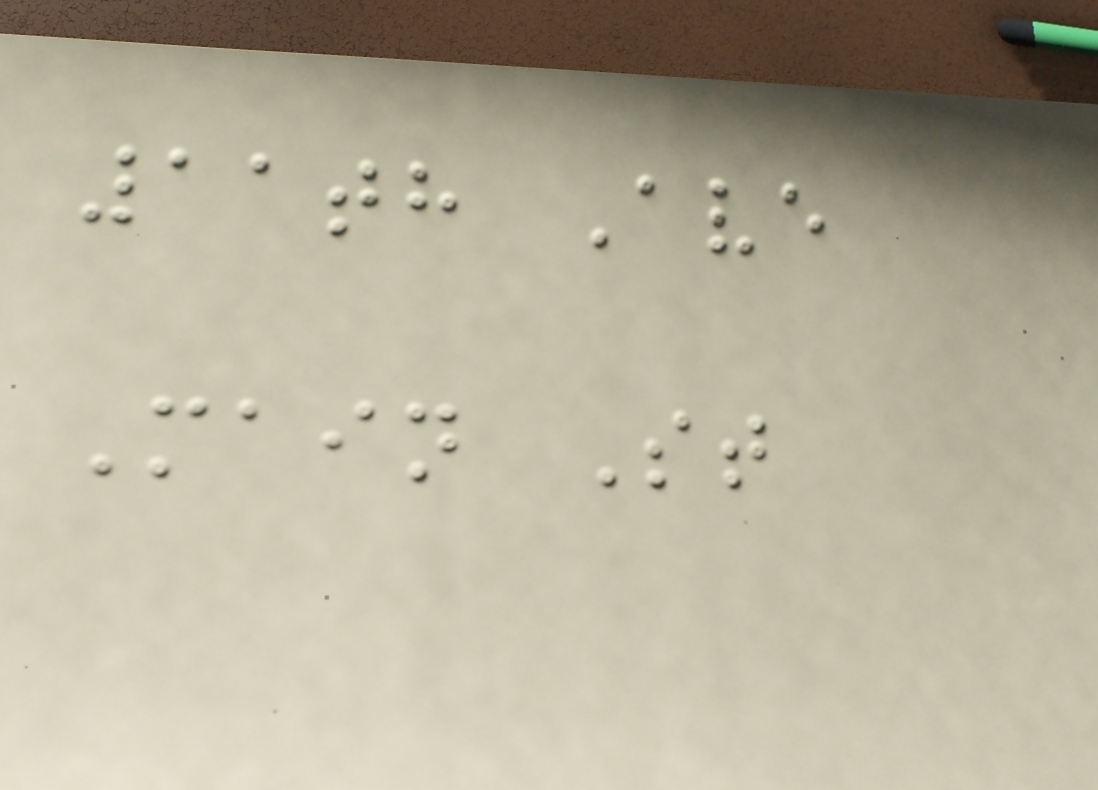11th Ave
Main St
